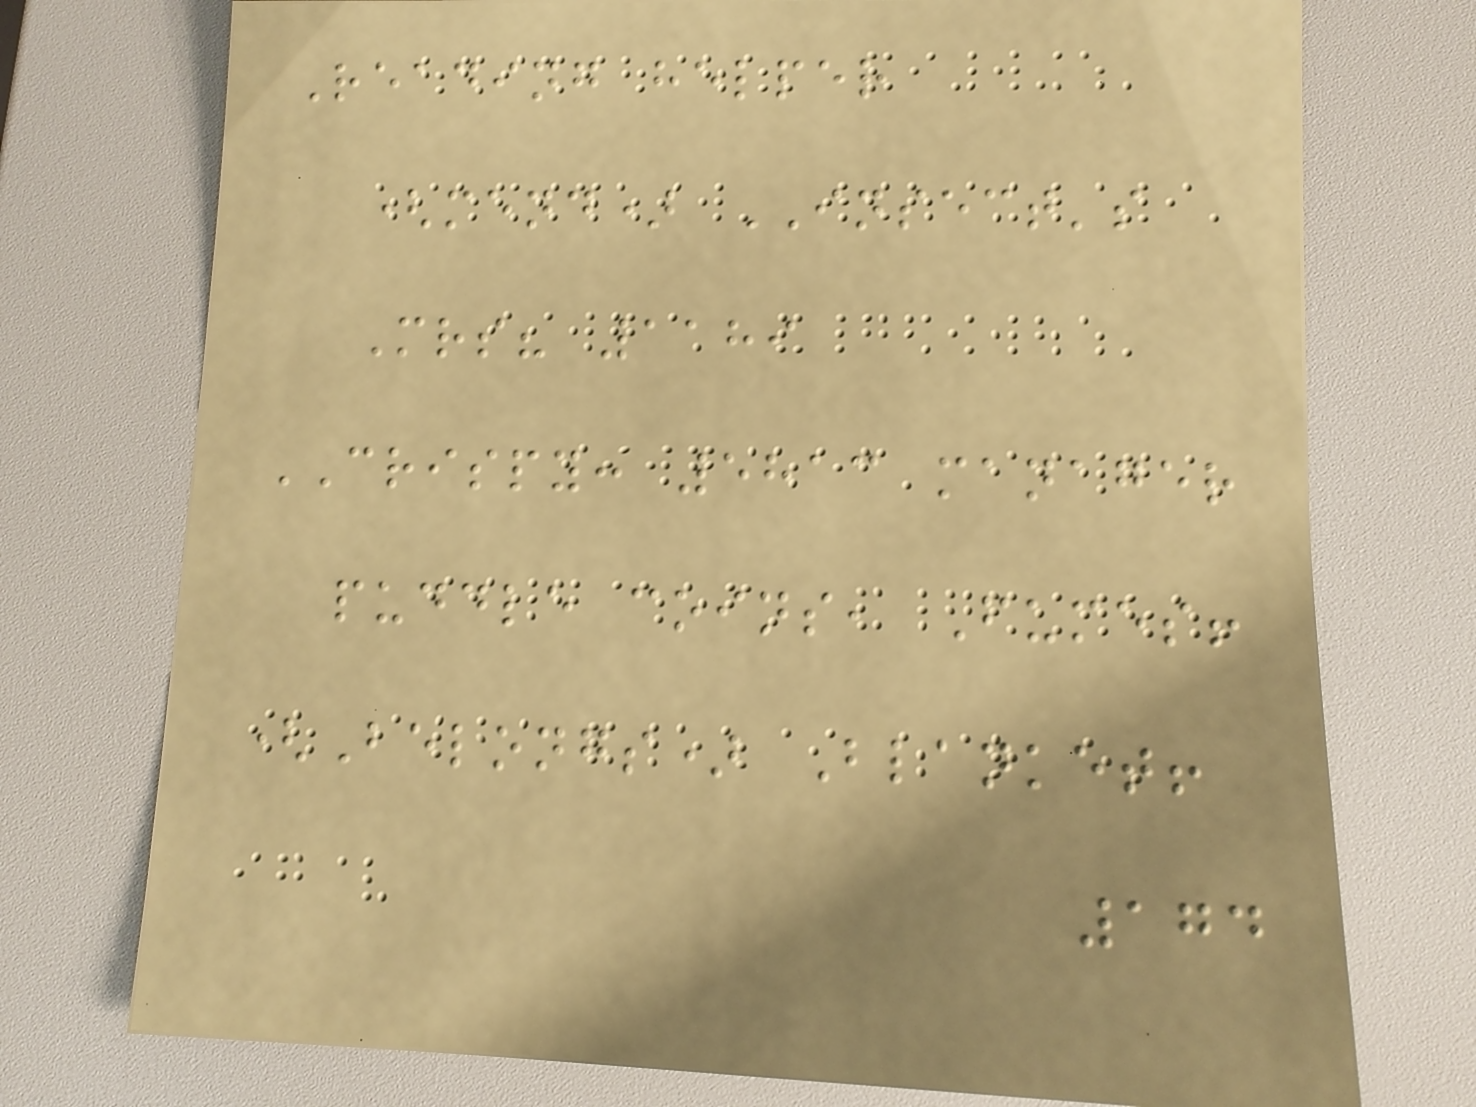Reading helper
(mend) INSECT's
Mrs? 1189
CRISPY: 5813 manager
puddle coins, Fumes!
(Belongs) Blanket!
174
